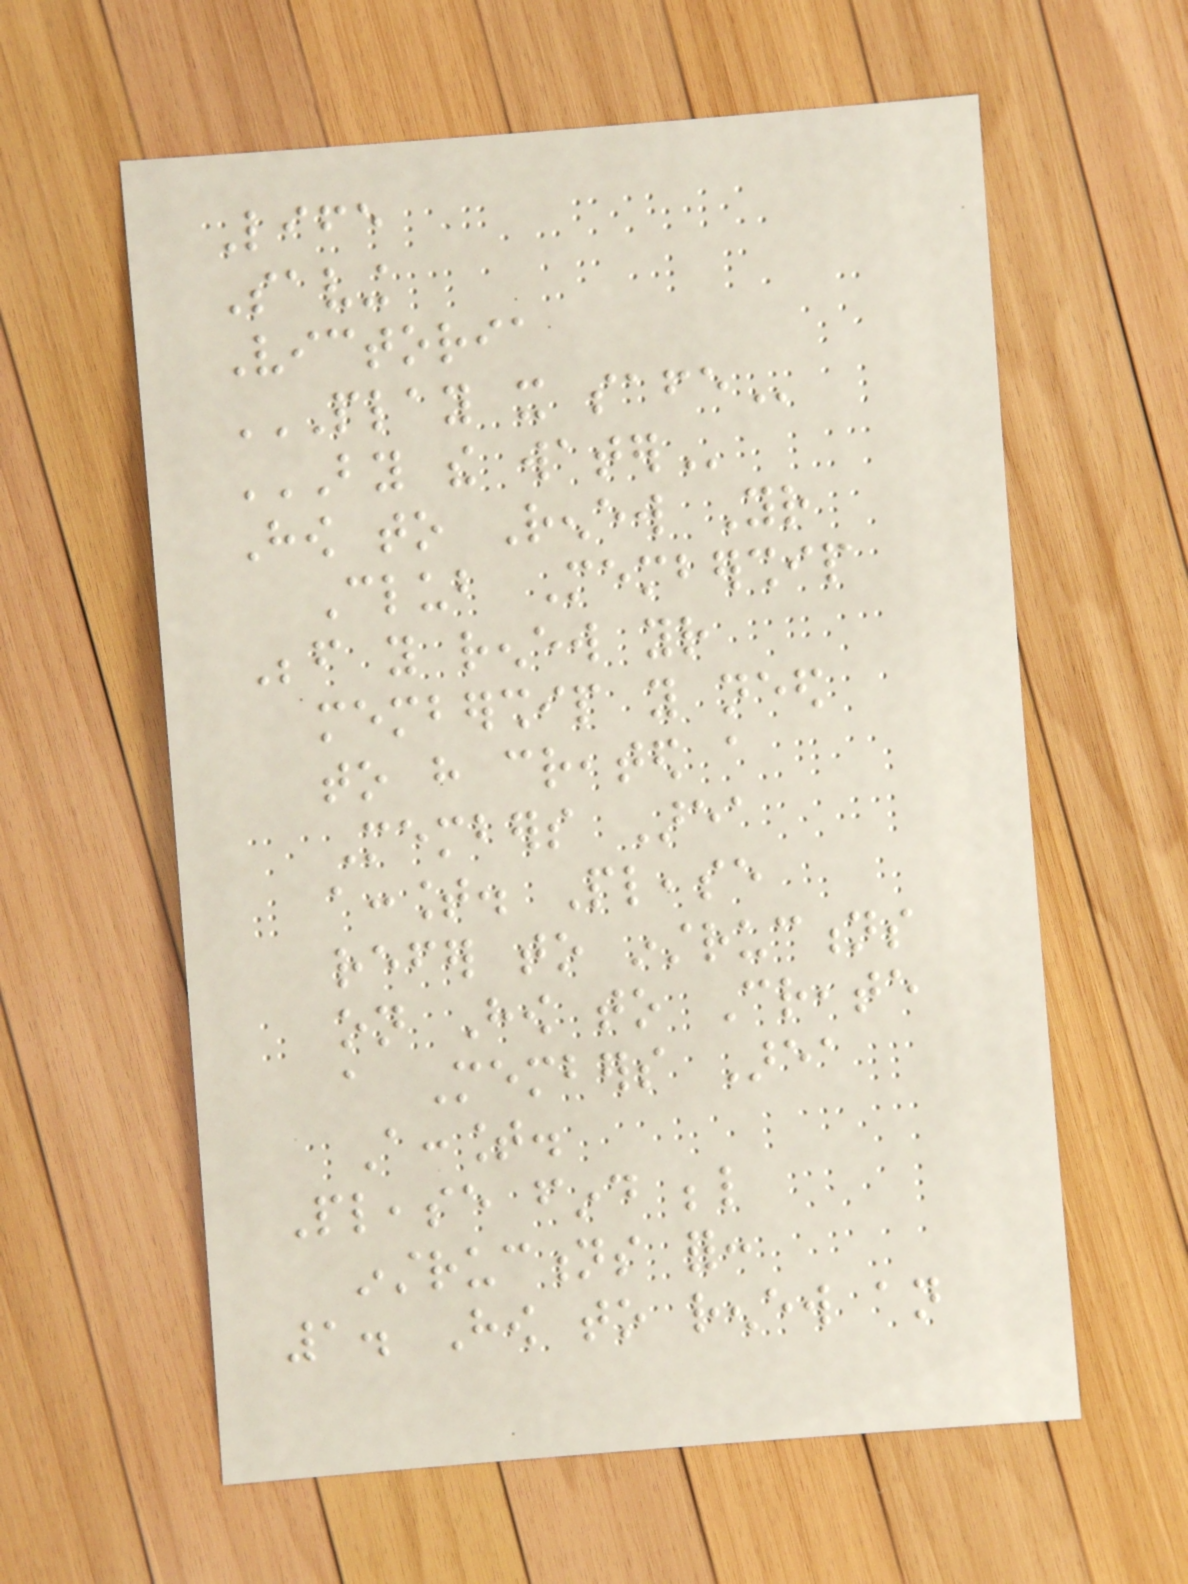Life
Saving
Victoria
PLAY IT SAFE
BY THE WATER
How to Renew Your
Club Membership
Before you renew your
membership you need
to have created a
Members Area
account. Please
refer to instructions
on How to Create
a Members Area
Account.
Please find below
instructions for:
1. How to renew an
